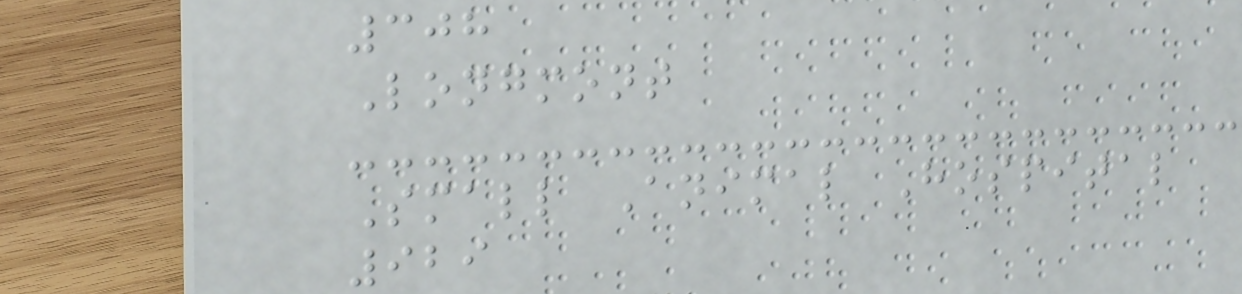308
Longmont
Small Animal Hospital
929
